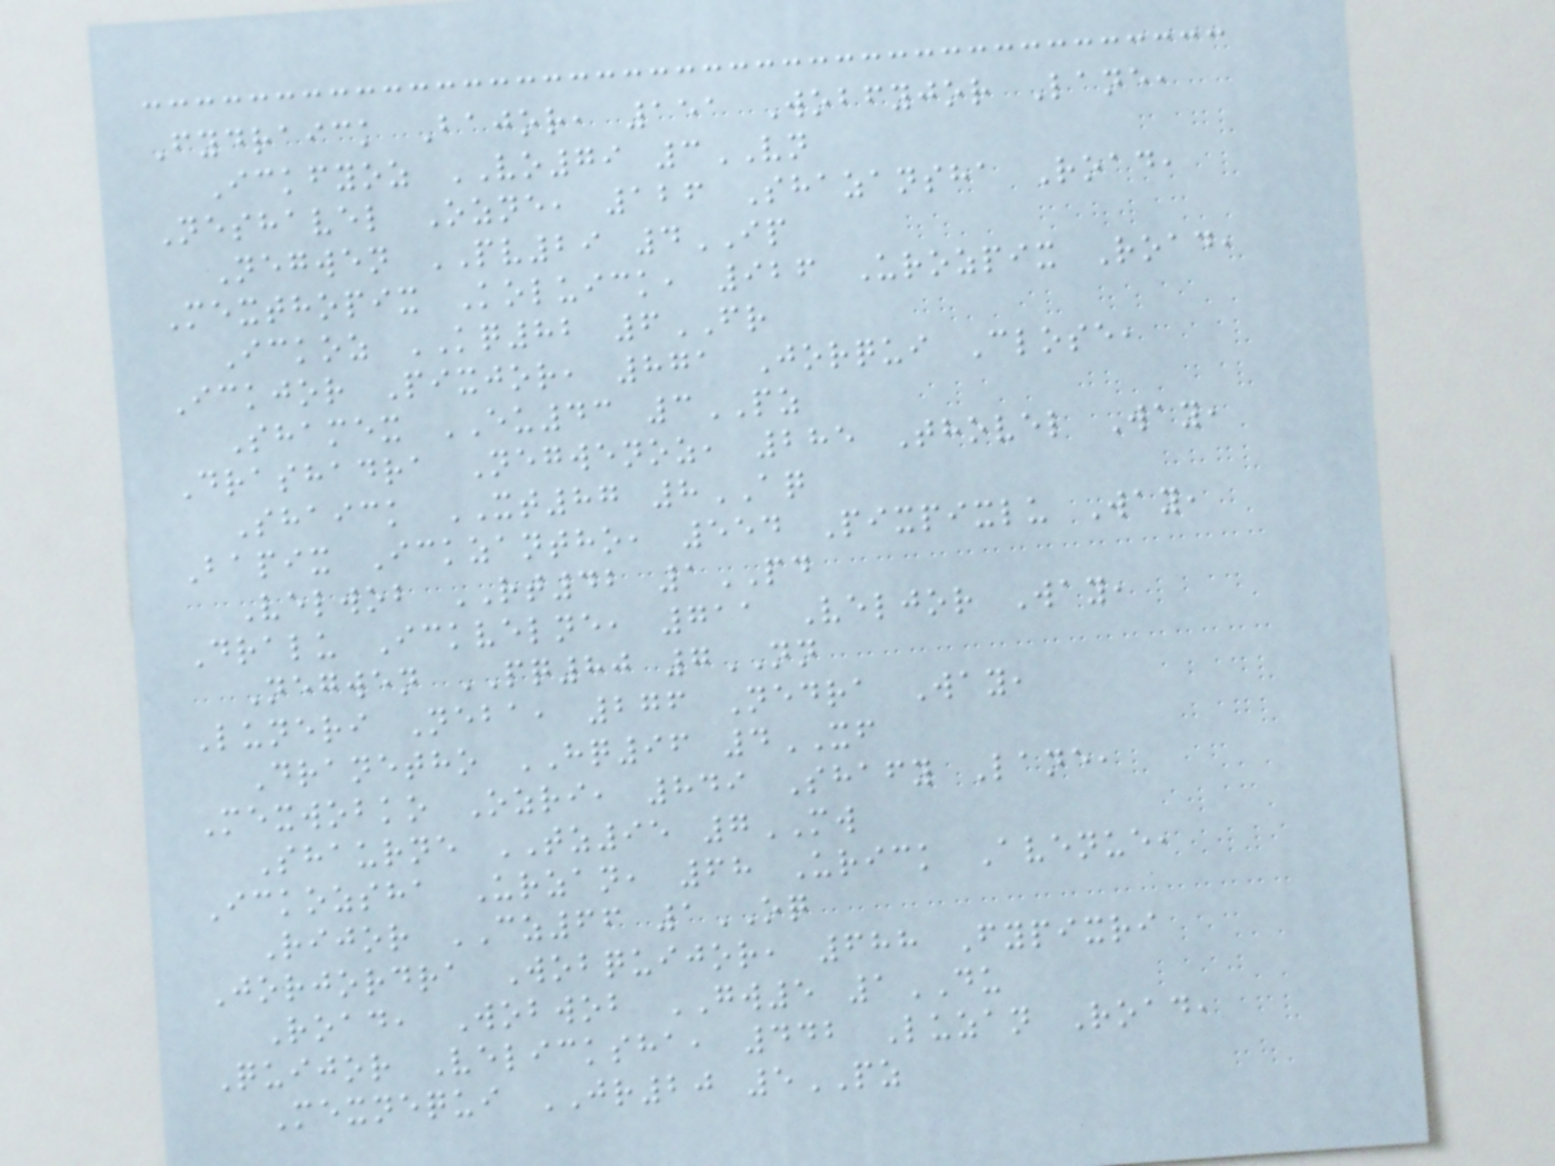Fydraick Bajor, 151 Wobfyjor Lane,
Ickfyoz VO79 3VN
Neshavel Ozne, 126 Shazansha Road,
Negwen PV29 4IP
Mexthopix Koluick, 926 Urozpix Road,
Ickoz KQ82 6FR
Ickjor Pixjor, 871 Jorqui Close,
Shamex EU43 3PZ
Drashadra Negwenoz, 285 Thovel Way,
Shaick XT87 8AQ
Bapix Ickzantho, 554 Pixpixlu Way,
Velwob RT42 1PD
Dralu Ickvelne, 711 Veljor Way,
Negwen PQ80 7NN
Luneri Neba, 276 Nedra Way,
Dranetho HQ96 4XF
Mexwobko Ozri, 849 Shafy Lane,
Shaurne TZ95 7MW
Ickozsha Urzan, 68 Urick Avenue,
Rijor CZ66 1OQ
Jorjordra Wobquijor, 688 Fypixri
Road, Wobwob GW5 1DU
Quijor Velicksha, 442 Luzan Road,
Mexnequi JR20 5PZ
